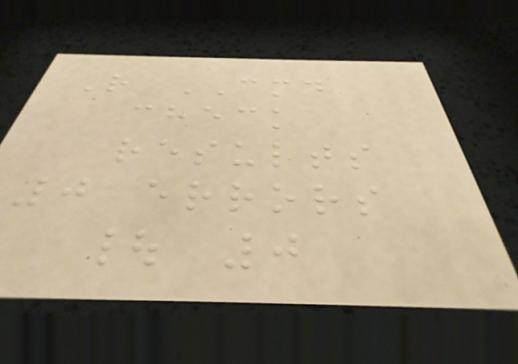R CMD
check
results
0 errors
| 0
